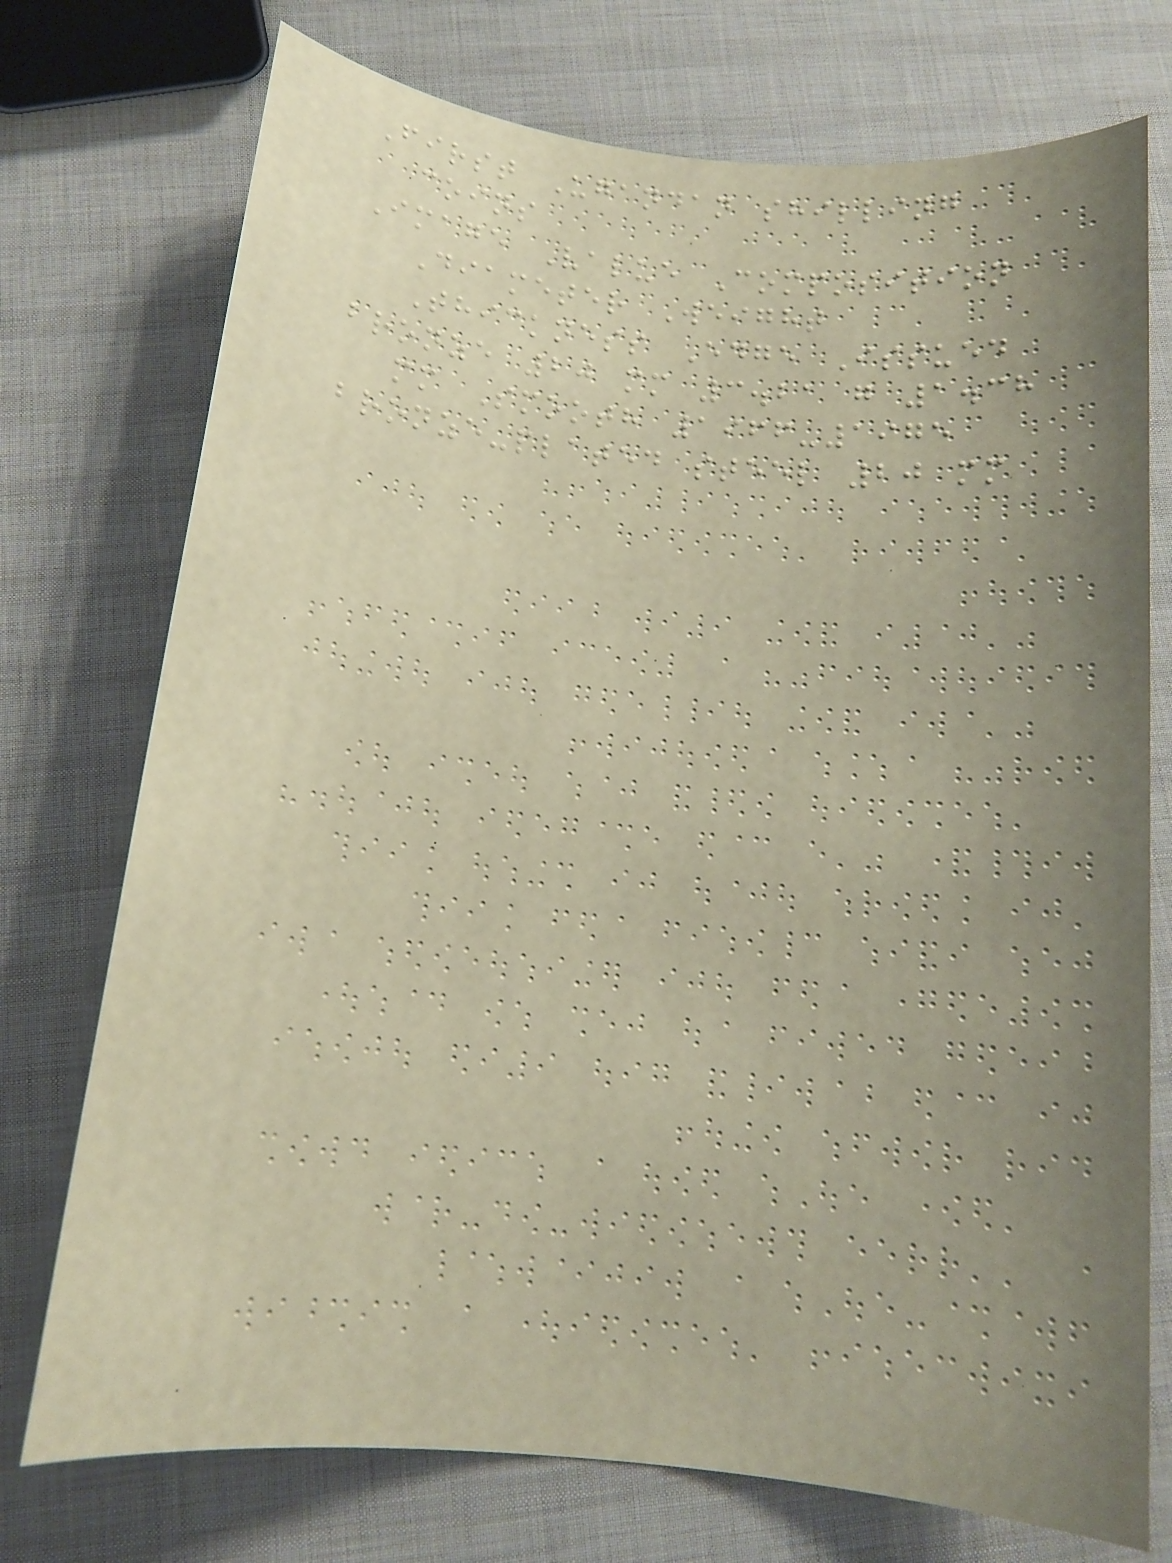First Ugandan shilling
coins
Image Value Composition
Diameter Weight
Thickness Edge Issued
bronze 20 mm 3.21 g 1.38
mm Smooth 1966-1975
bronze-plated steel 20 mm
